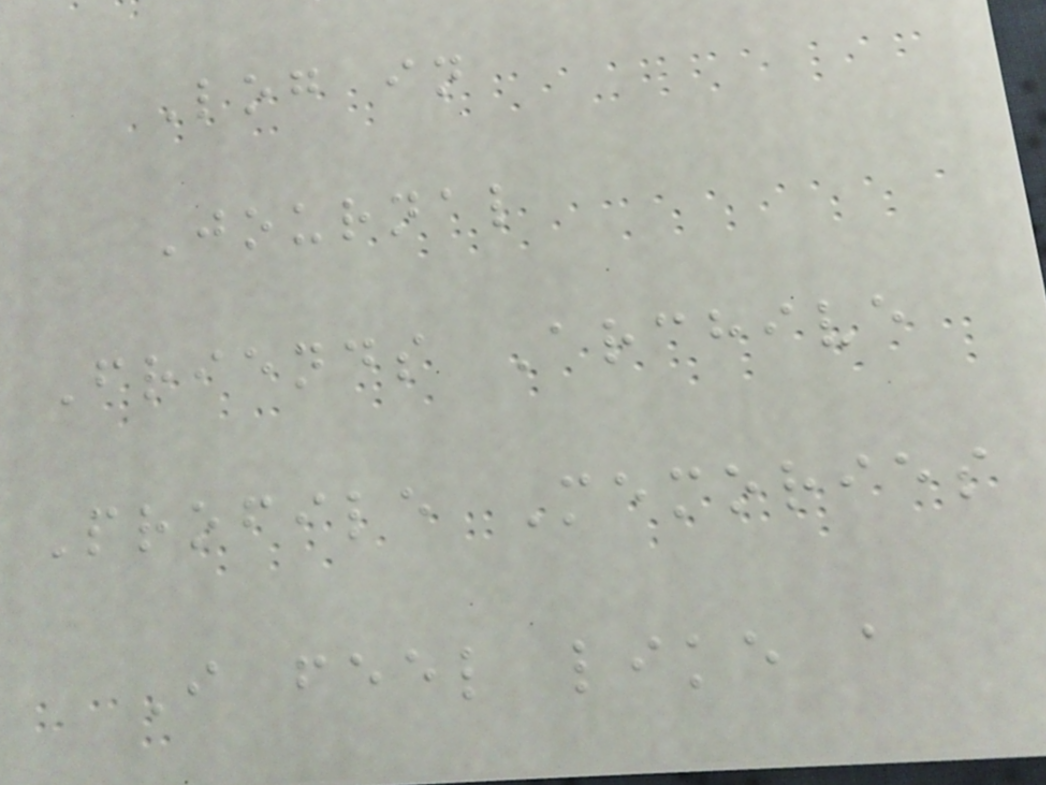Log in
Journal
Friends Archive
Profile Memories
I feel like a
